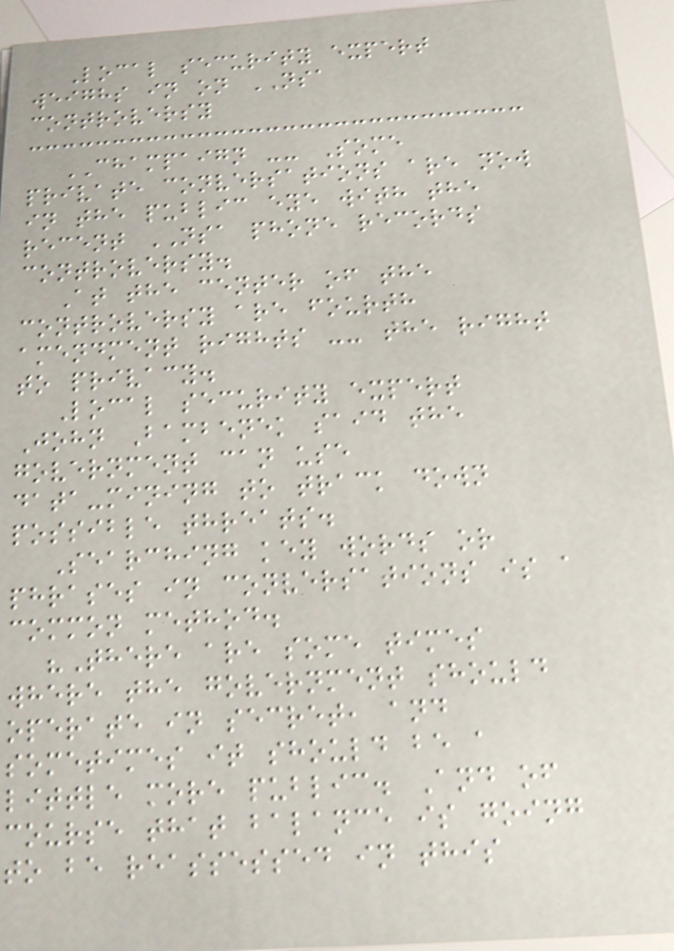Local security expert
weighs in on NSA
controversy
CHAMPAIGN -- Some
private conversations are now
in the public eye with the
recent NSA phone records
controversy.
At the center of the
controversy are fourth
amendment rights -- the right
to privacy.
Local security expert
John Bambenek said the
government can use
data-mining to track down
possible threats.
Searching key words or
phrases in conversations is a
common method.
"There are some times
where the government should
operate in secret, and
sometimes it should be a
little more public. And of
course that balance is going
to be reassessed in this
